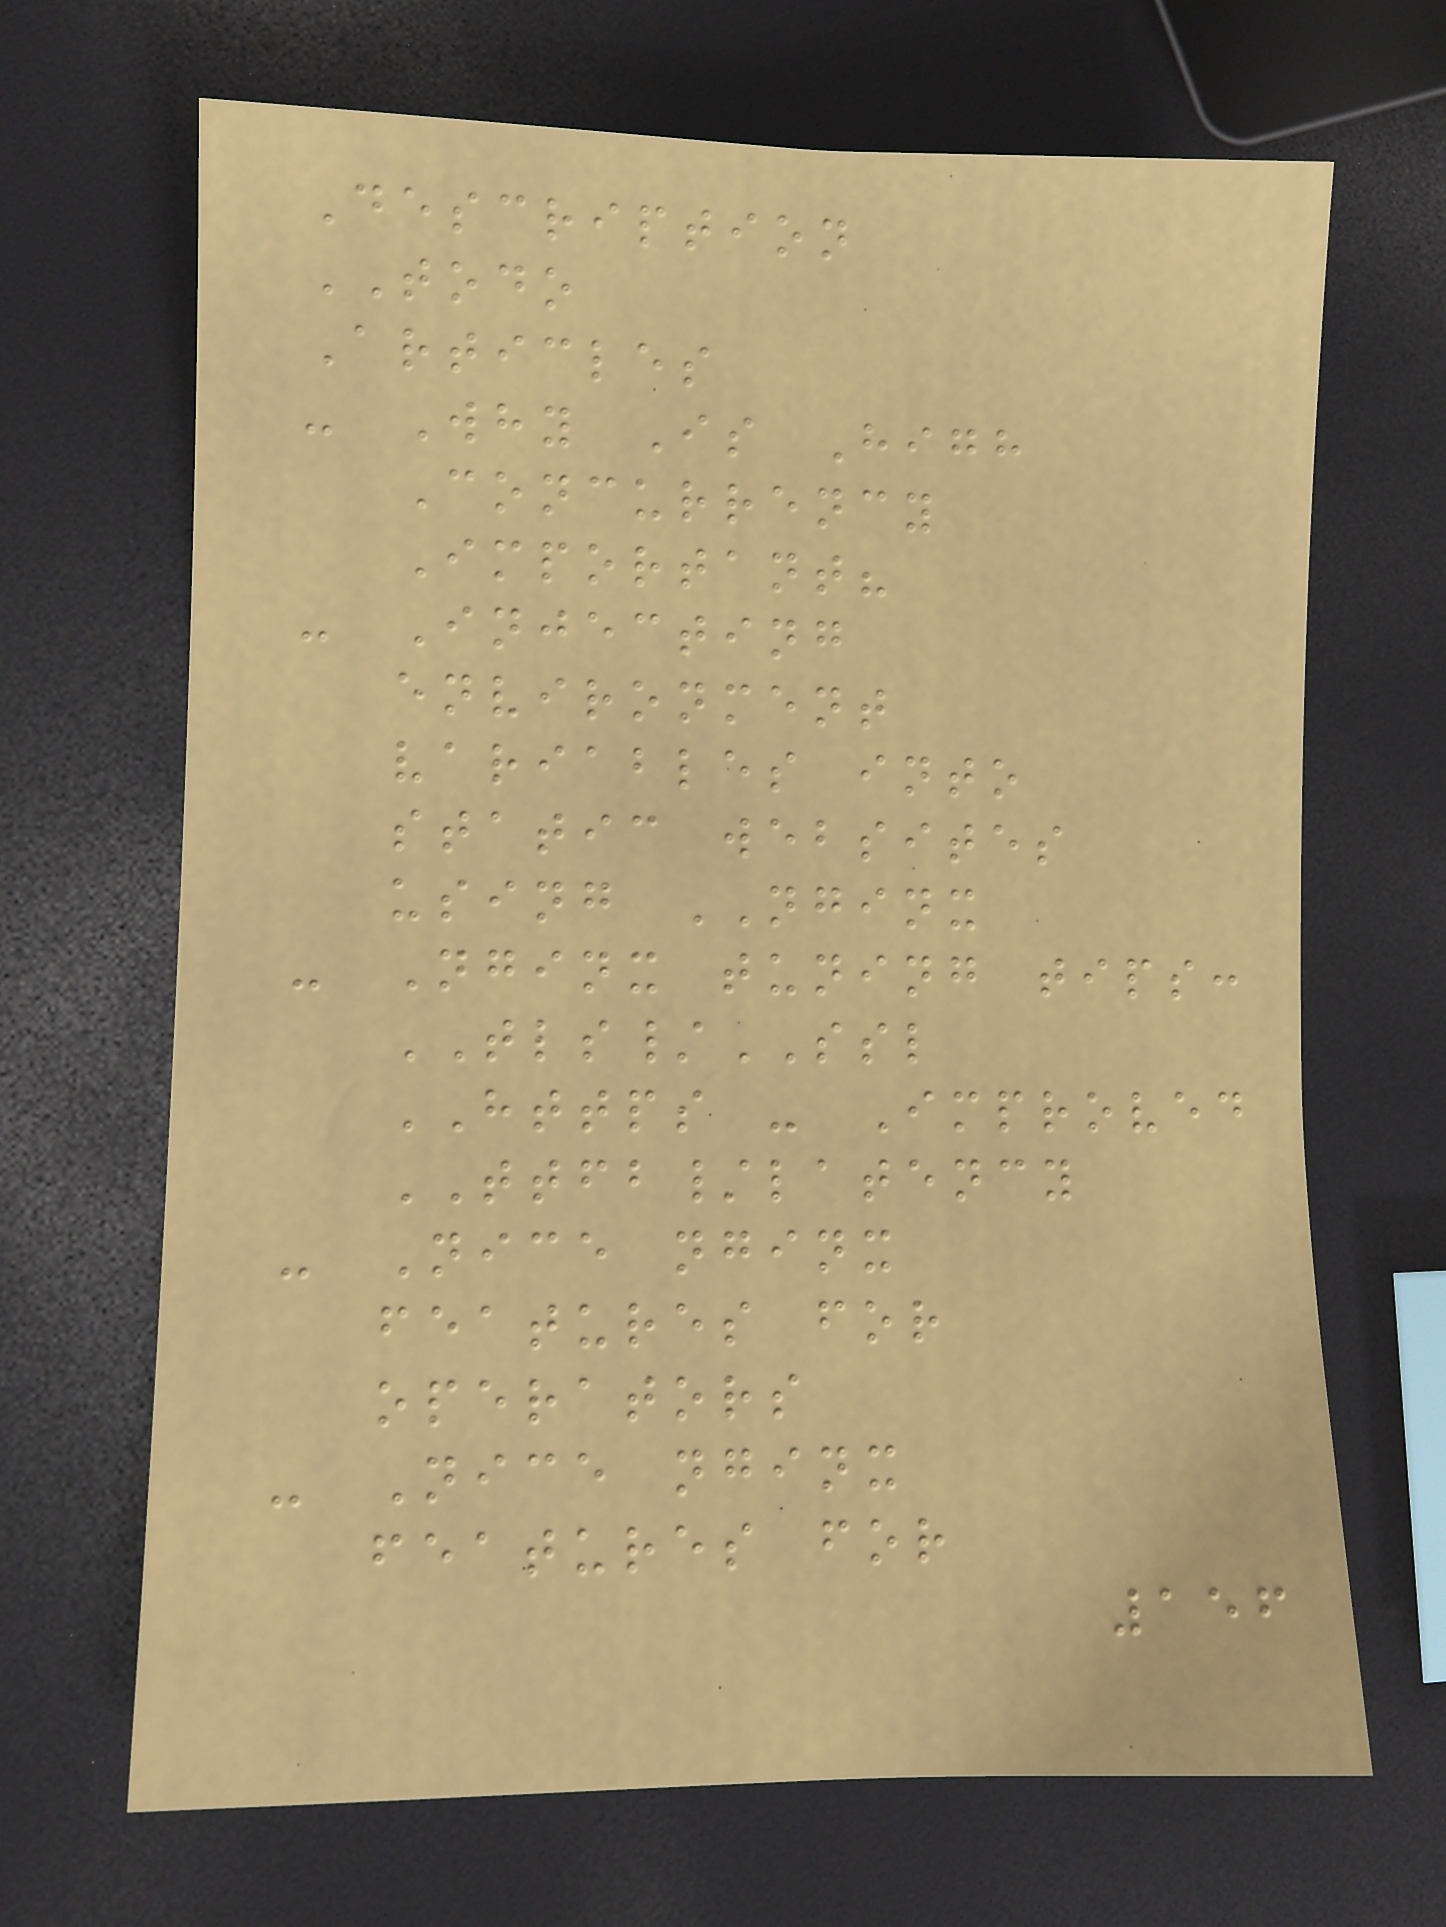Description
TODO
Articles
- Why Is High
Concurrency
Important?
- Injecting
environment
variables into
static websites
using NGINX
- Nginx tuning tips:
TLS/SSL
HTTPS - Improved
TTFB/latency
- Nice nginx
features for
operators
- Nice nginx
features for
156
